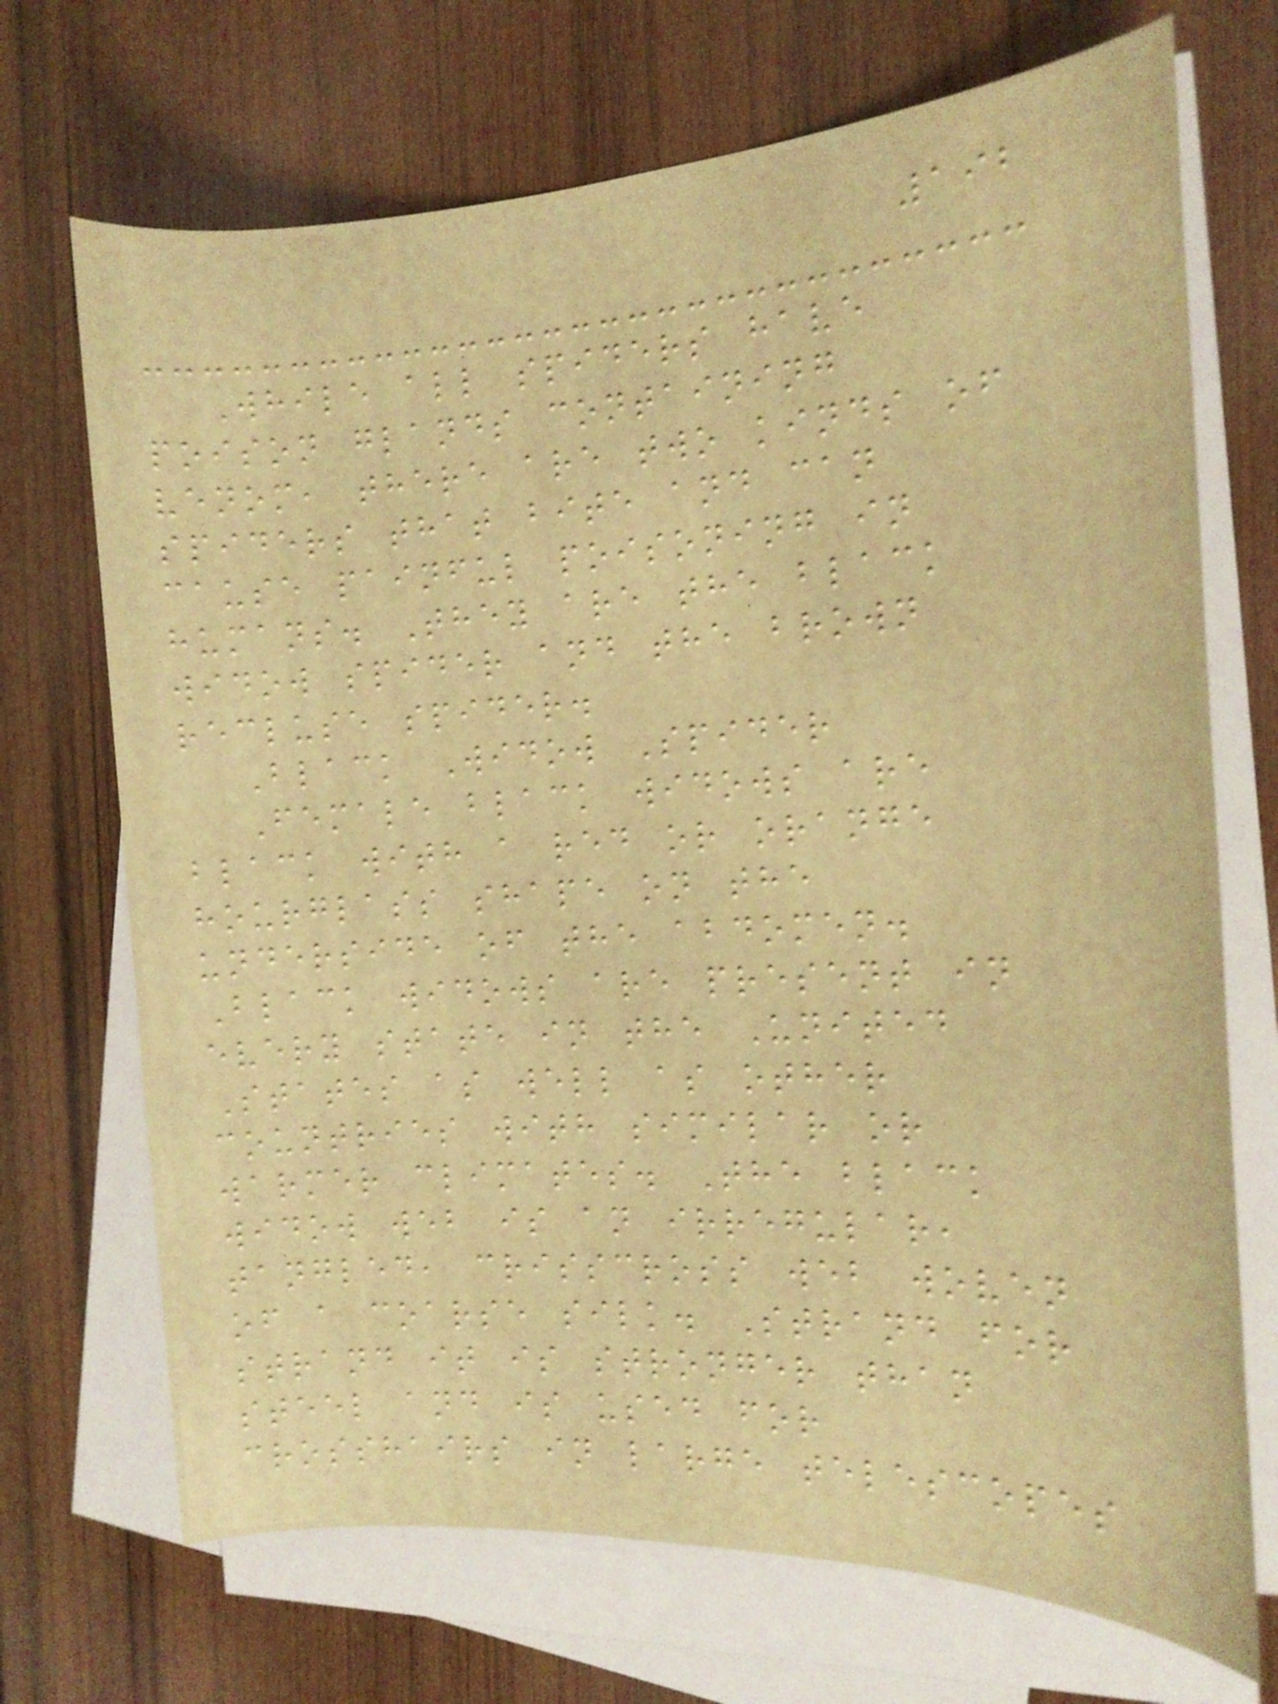192
While all spiders have
poison glands containing
venom, there are two kinds of
spiders that bite and can
cause painful poisoning in
humans. They are the black
widow spider and the brown
recluse spider.
Black Widow Spider
Female black widows are
black with a red or orange
hourglass shape on the
underside of the abdomen.
Black widows are present in
every state in the United
States as well as other
countries with similar or
warmer climates. The black
widow web is an irregular,
tangled, crisscross web woven
of a coarse silk. Strand for
strand it is stronger than
steel and is used for
crosshairs in large telescopes
